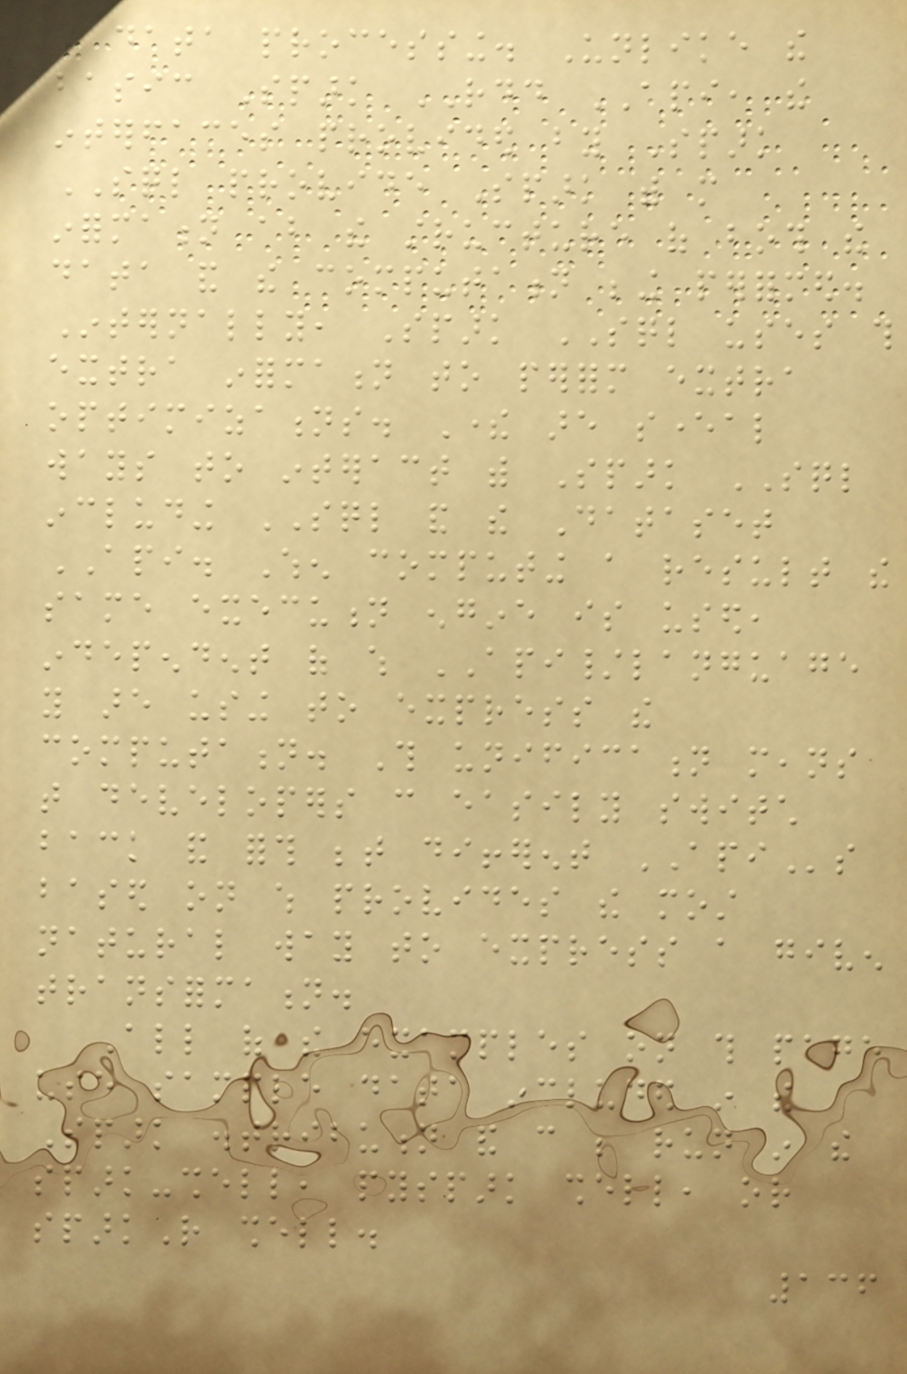data processing. Unlike the
basic Spark RDD API, the
interfaces provided by Spark
SQL provide Spark with more
information about the structure of both the
data and the computation being performed.
Internally, Spark SQL uses this
extra information to perform extra
optimizations. There are several
ways to interact with Spark SQL
including SQL and the Dataset
API. When computing a result the
same execution engine is used,
independent of which API/language
you are using to express the
computation. This unification means
that developers can easily switch
back and forth between different APIs
based on which provides the most
natural way to express a given
transformation.
All of the examples on this page
use sample data included in the
Spark distribution and can be run in the
spark-shell, pyspark shell, or
sparkR shell.
136
